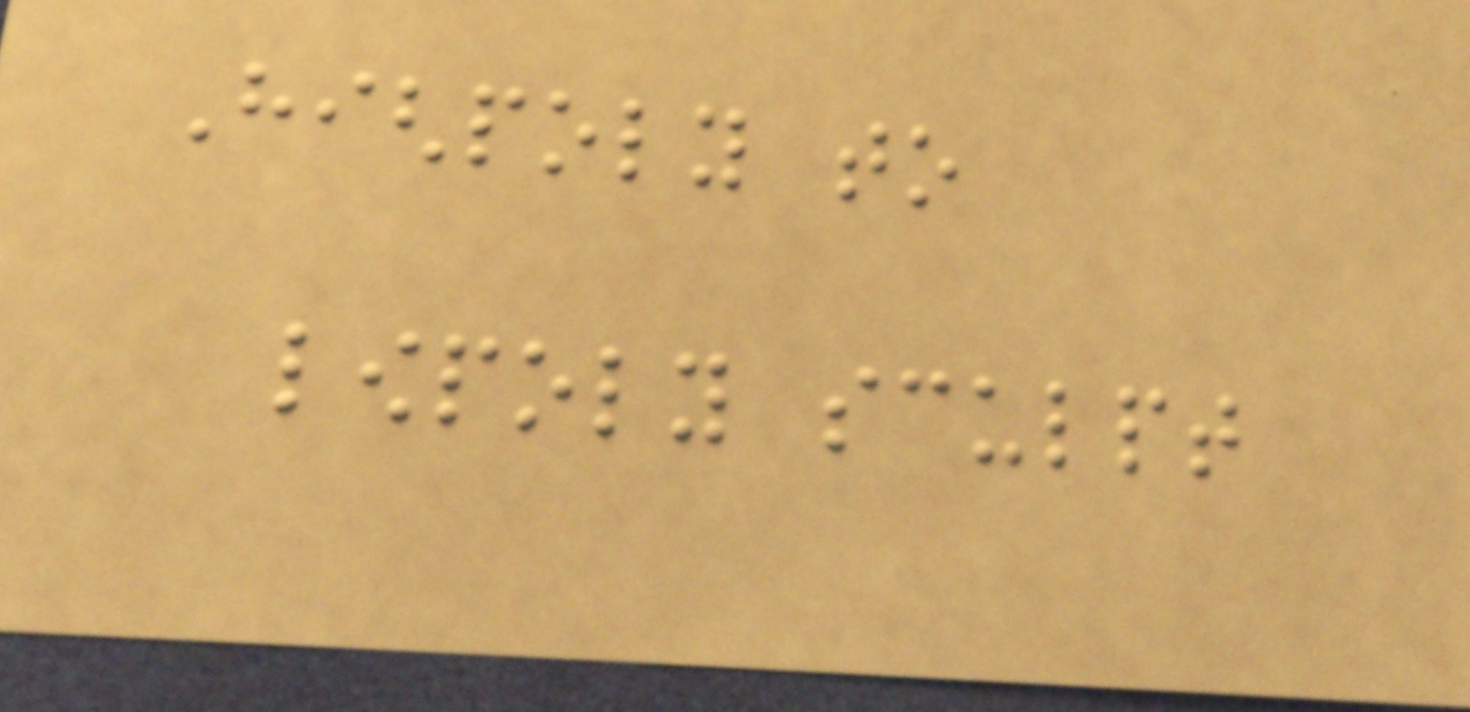Highpoly to
lowpoly sculpt
